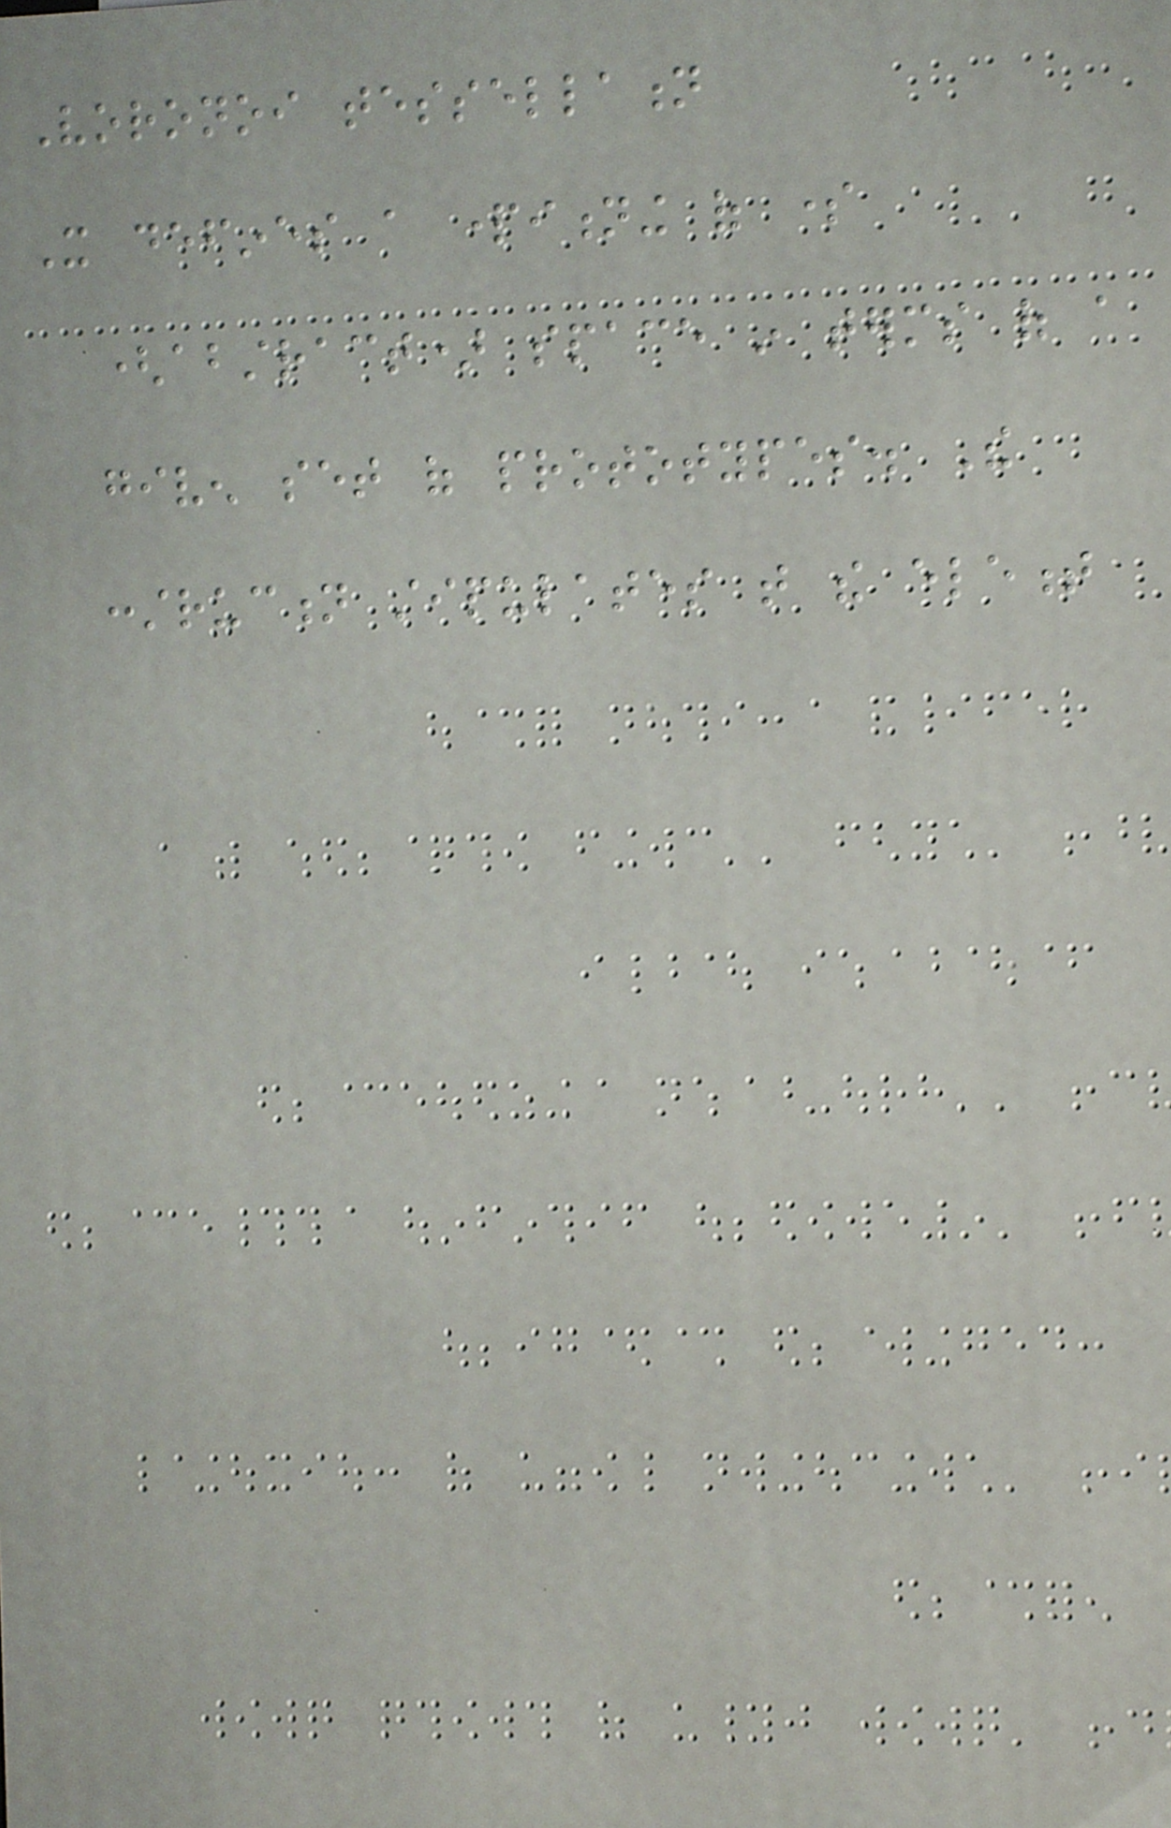Voronoi tessellation
It defines a partitioning of some
(abstract) space in terms of a
given set of prototypes. The
construction stipulates that the element
